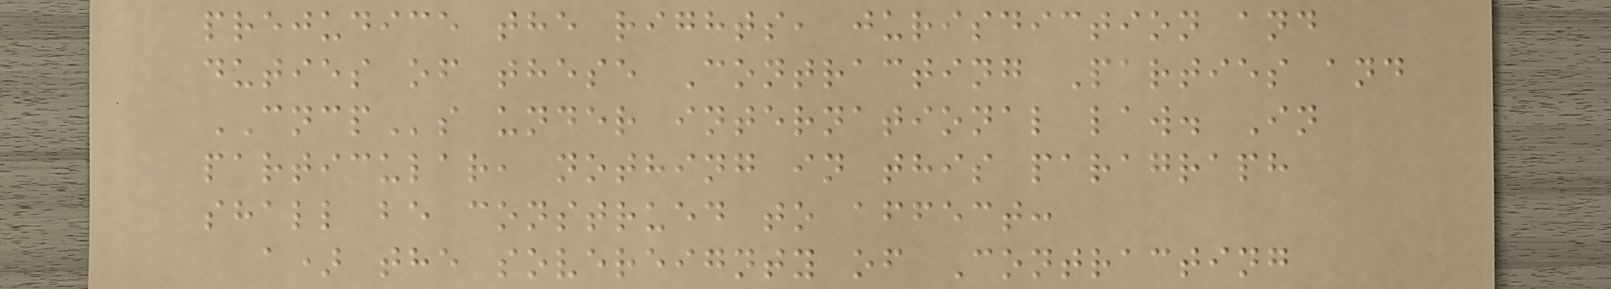prejudice the rights, jurisdiction and
duties of these Contracting Parties and
CNCPs under international law. In
particular, nothing in this paragraph
shall be construed to affect:
a) the sovereignty of Contracting
